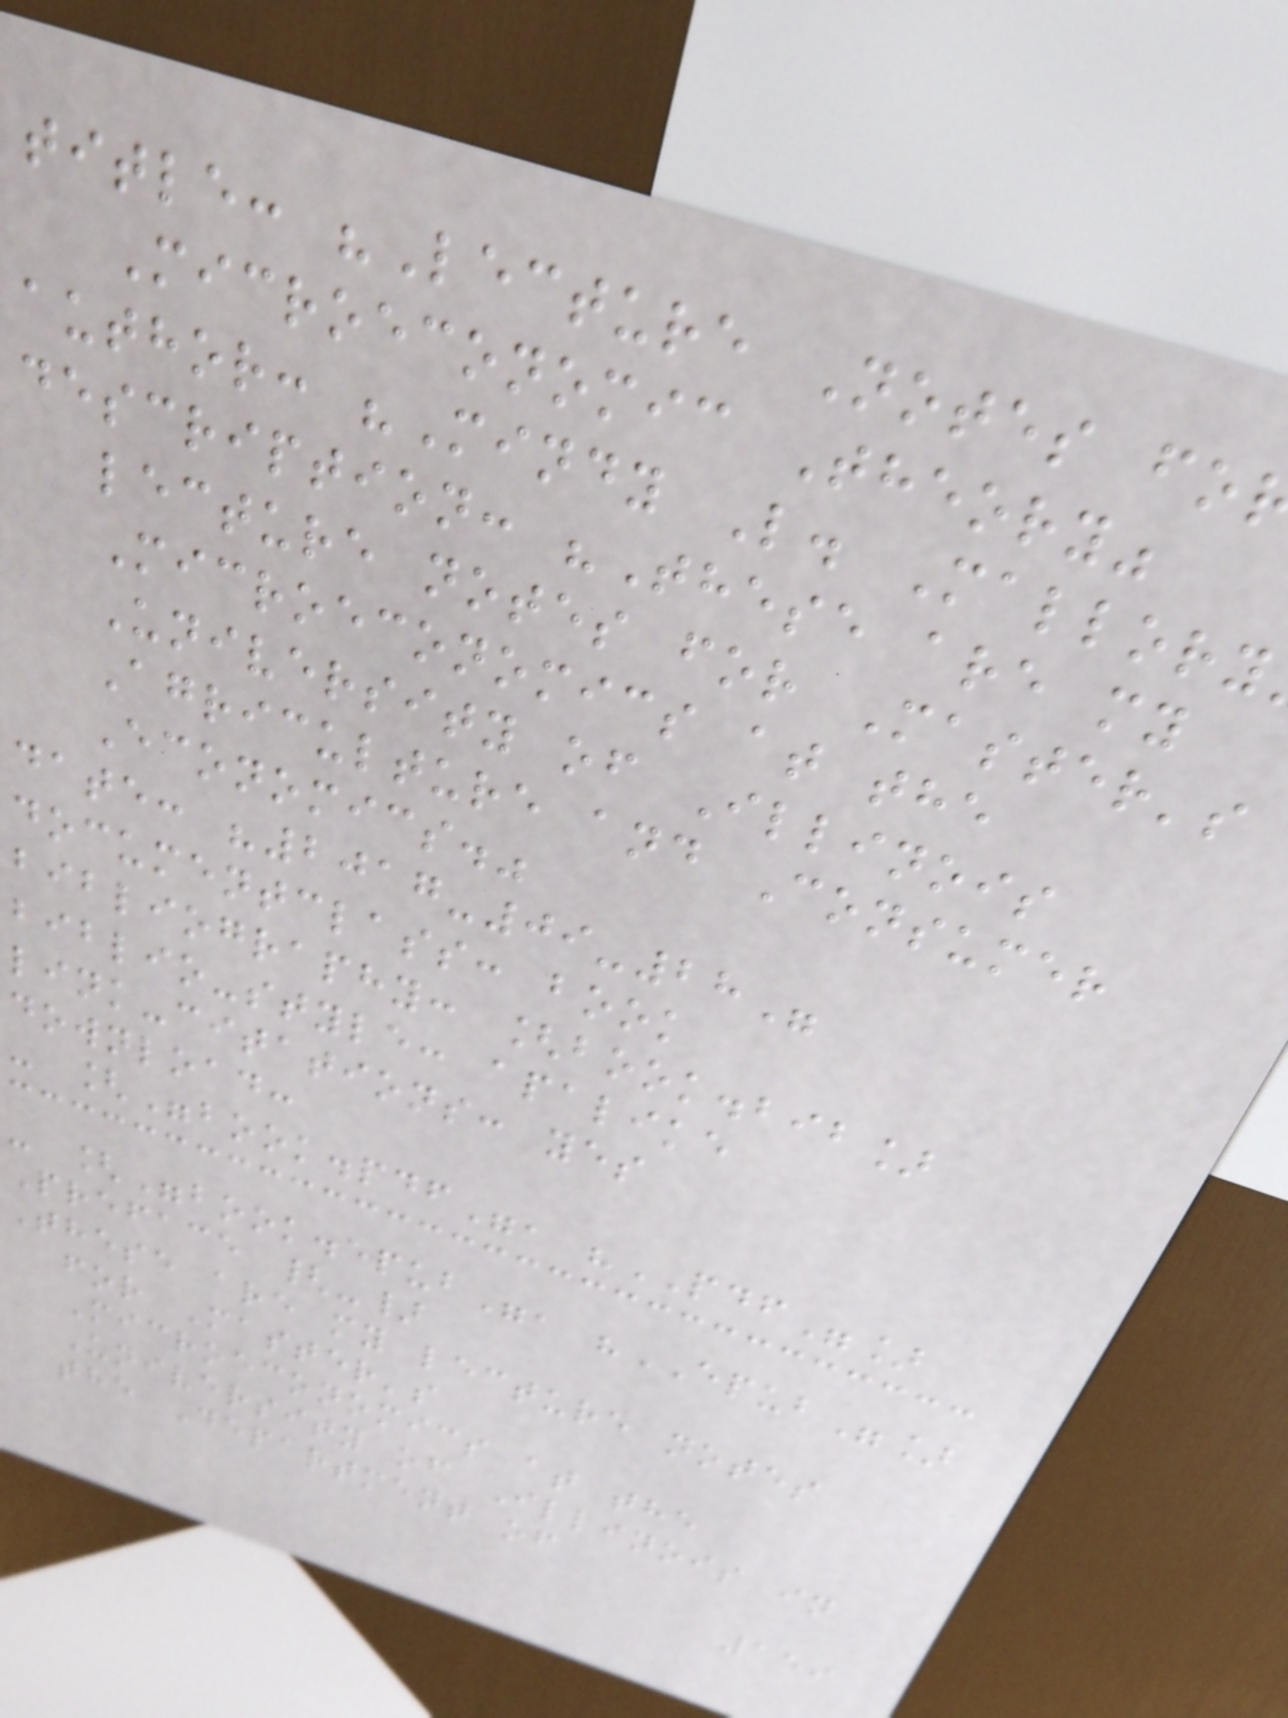title: "Lecture Notes fo
Microeconomic Theory"
author: "Mindy L. Mallory
description: "These are my
lecture notes for Master's
Microeconomics at the
University of Illinois
Agriculture and Consumer
Economics."
date: "2017-09-28"
documentclass: book
bibliography: [book.bib]
biblio-style: apalike
link-citations: yes
download:
- ["book.pdf", "PDF"]
- ["book.epub", "EPUB"]
Preface {-}
These are my lecture notes
for Master's
Microeconomics at the
University of Illinois in
the Department of
159
